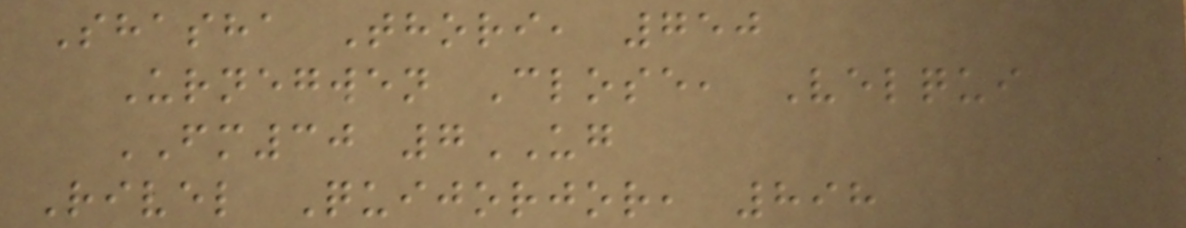Shasha Thori, 750
Urnegwen Close, Velqui
FM30 7UG
Rivel Quijorjor, 898
